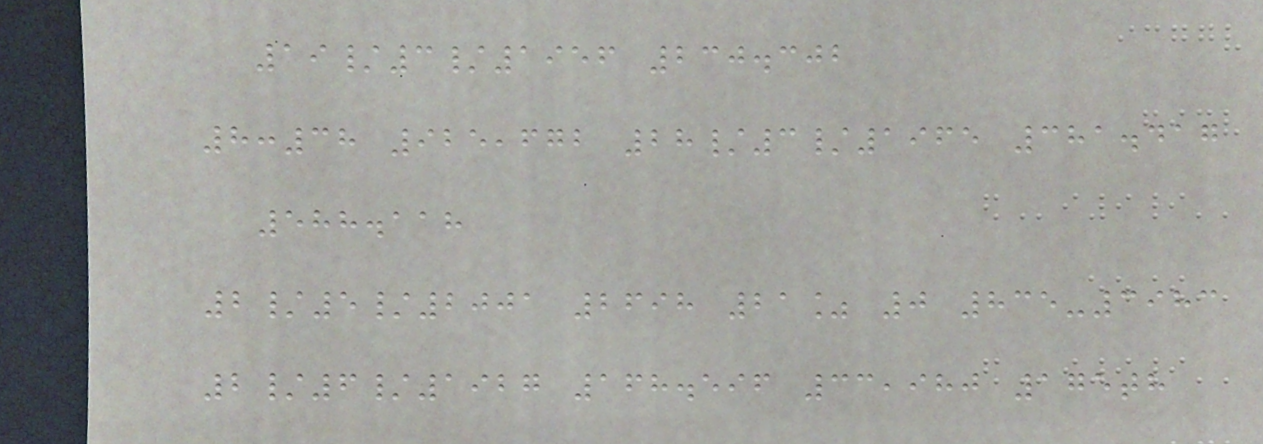19/3/1956 230.302
8:38 925,672 28/3/1965 381.417
588.118
2/5/2001 2698 21% 0 835-3983
2/6/1927 168.596 33,980 175th
